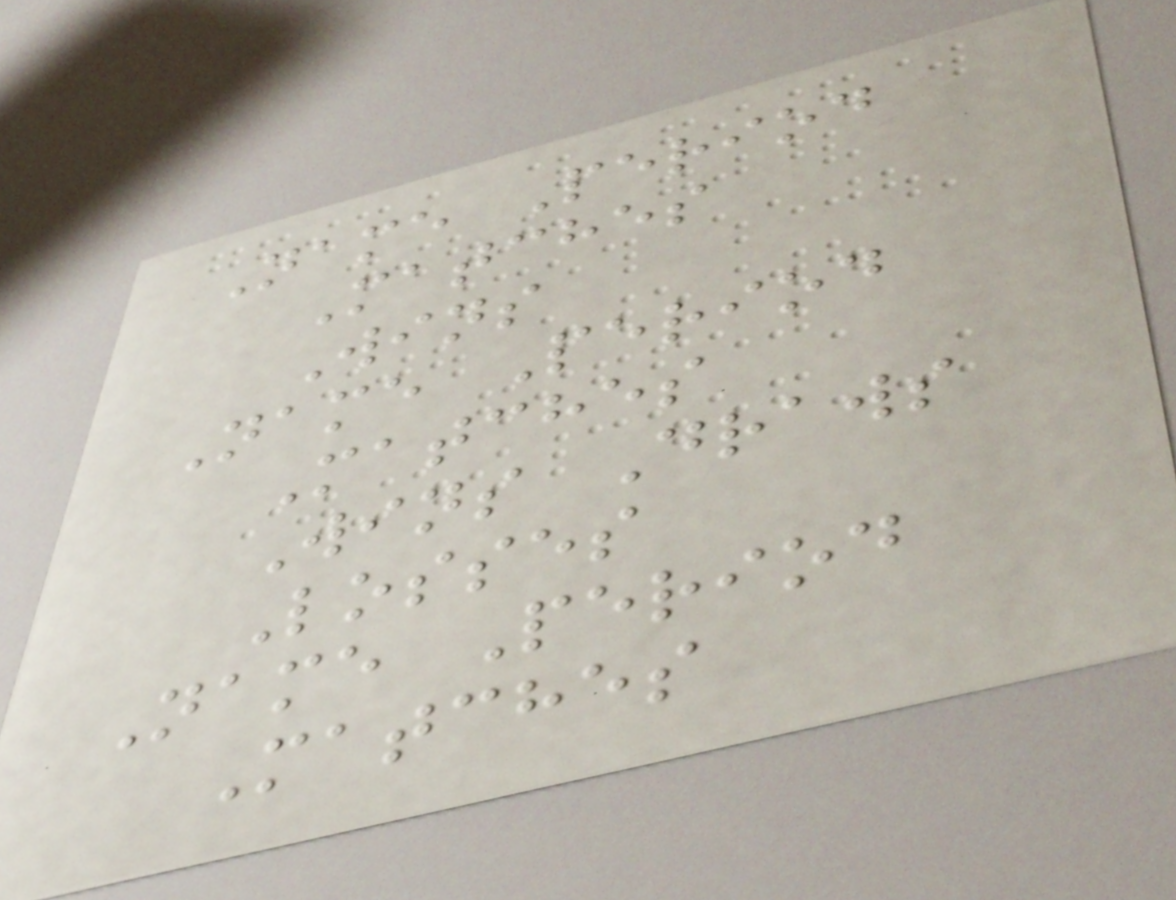Name Period
Matches
Wins
Name Period
Matches
Wins Draws
Losses
Name Period
Matches
